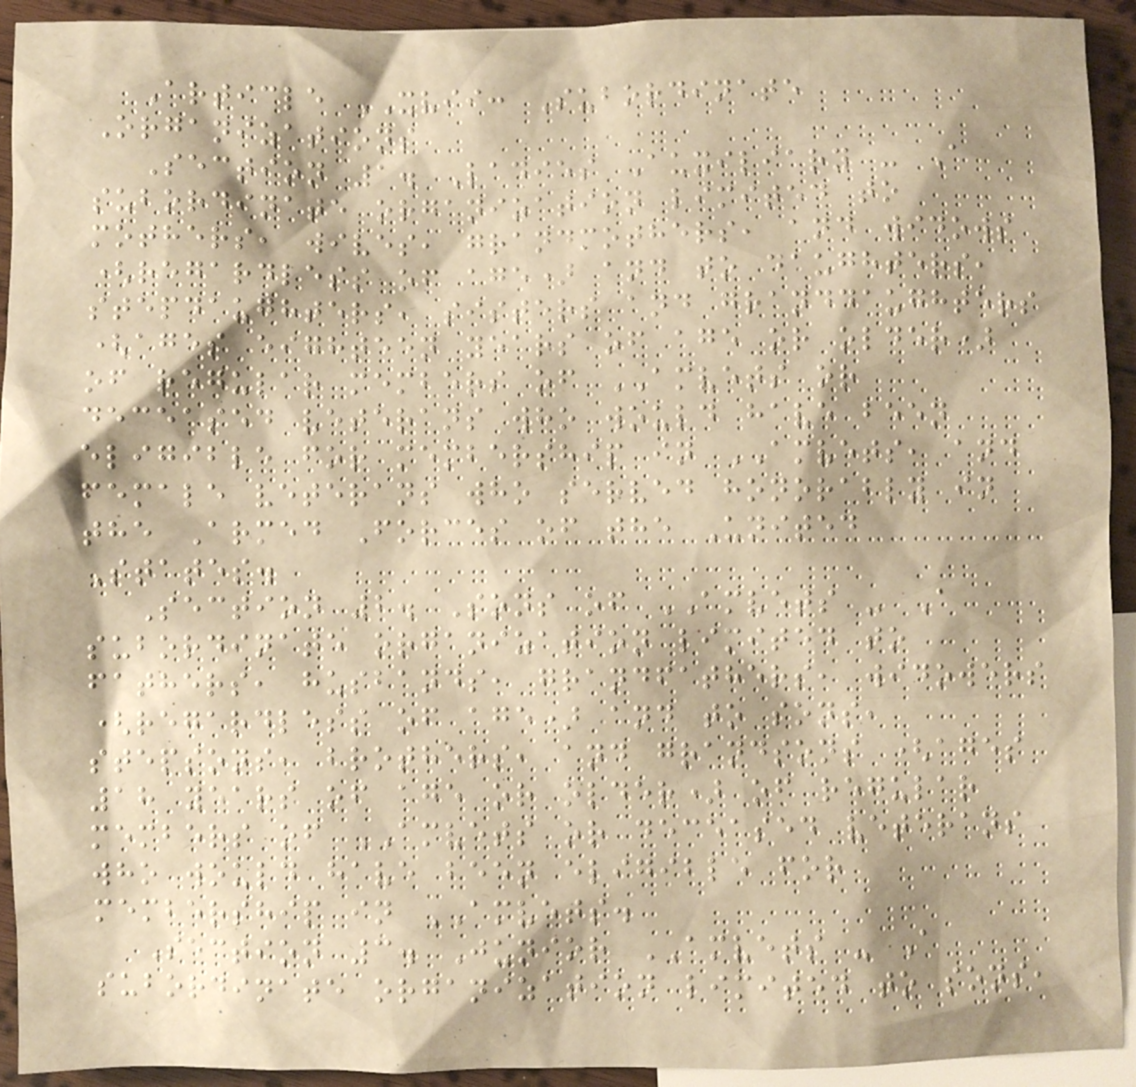Article XVII: Subordinate
Organizations
Section 1. Ladies Auxiliary - A
subordinate organization limited to
mothers, wives, grandmothers, and widows
(regardless of age) and to daughters,
stepdaughters, sisters and granddaughters
(ages eighteen years of age or older)
of regular members of AMVETS or
deceased veterans who would have been
eligible for membership in AMVETS, and
female veterans who served honorably in
the Armed Forces of the United
States.
Section 2. Sons of AMVETS - A
subordinate organization limited to
fathers, husbands, grandfathers, widowers
(regardless of age) and to sons,
stepsons, brothers, and grandsons (ages
18 years of age or older) of regular
members of AMVETS or deceased veterans
who would have been eligible for
membership in AMVETS.
Section 3. Junior AMVETS - A
subordinate organization limited to sons,
